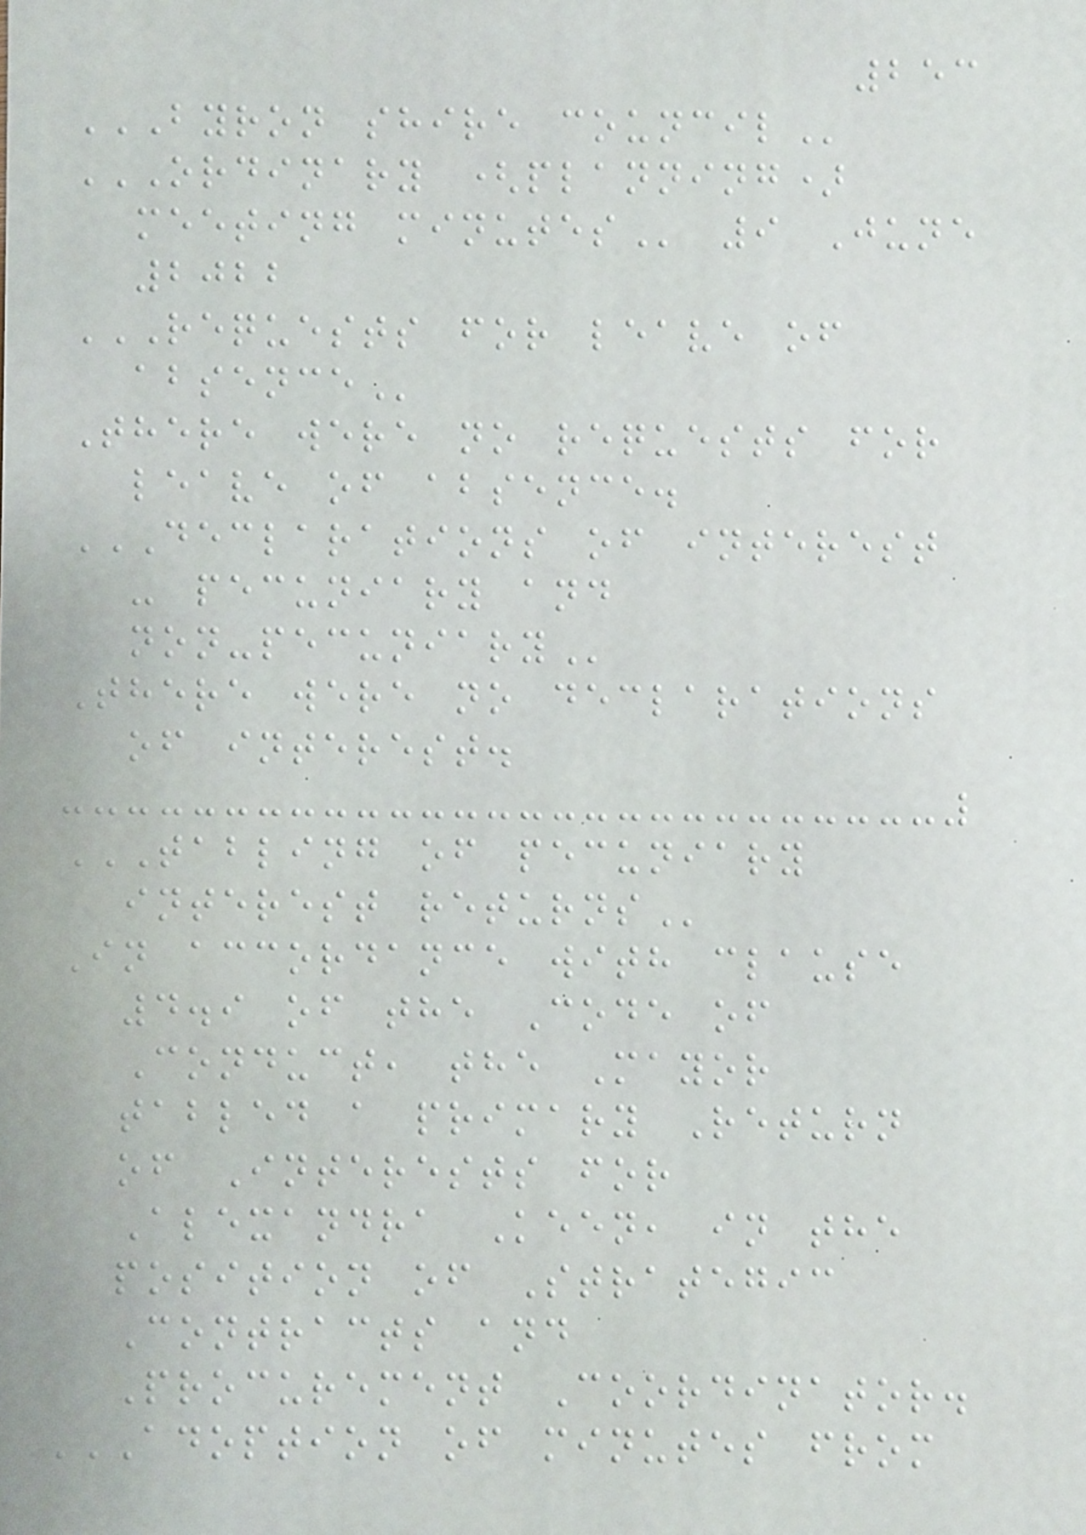253
BYRON SHIRE COUNCIL
ORDINARY (PLANNING)
MEETING MINUTES 9 June
2022
REQUESTS FOR LEAVE OF
ABSENCE
There were no requests for
leave of absence.
DECLARATIONS OF INTEREST
- PECUNIARY AND
NON-PECUNIARY
There were no declarations
of interest.
TABLING OF PECUNIARY
INTEREST RETURNS
In accordance with clause
4.9 of the Code of
Conduct, the Mayor
tabled a primary Return
of Interests for
Alexandra Keen, in the
position of Strategic
Contracts and
Procurement Coordinator.
ADOPTION OF MINUTES FROM
